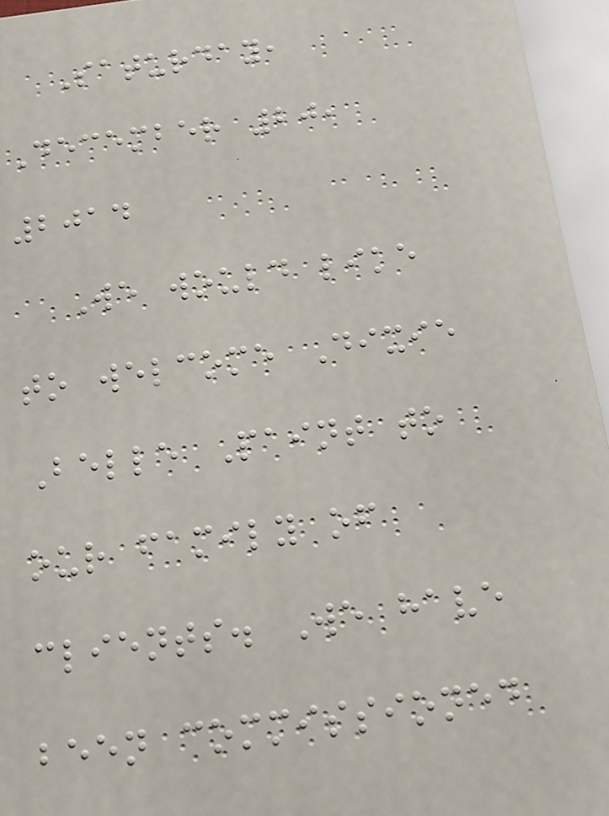Saturday,
December 20,
2014
We would like
to welcome Dixie
Belle Paint to
our family of
clients. We have
been commissioned
